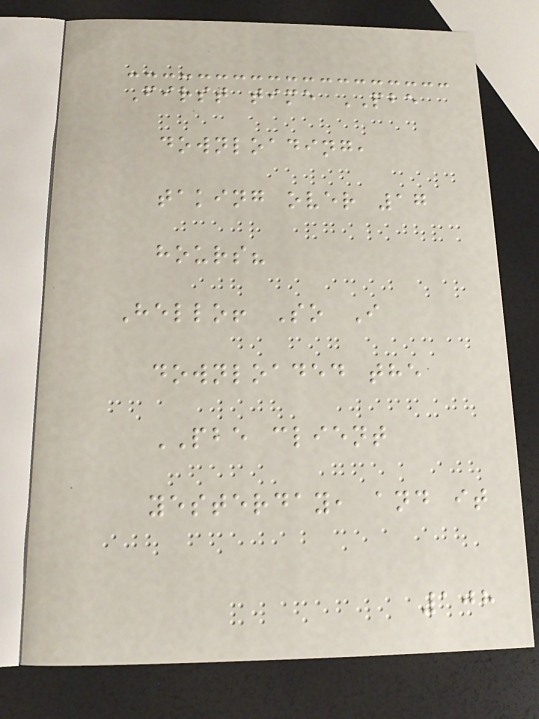First time PBE
downloading,
taking over 17
hours?
Hello! So I
downloaded the
PBE client
yesterday, and it
108
